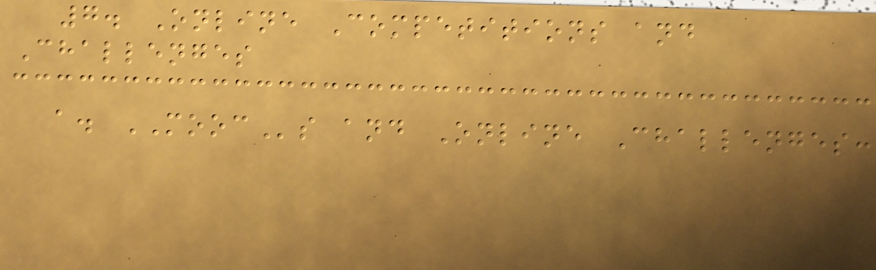7. Online Competitions and
Challenges
a. MOOCs and Online Challenges:
